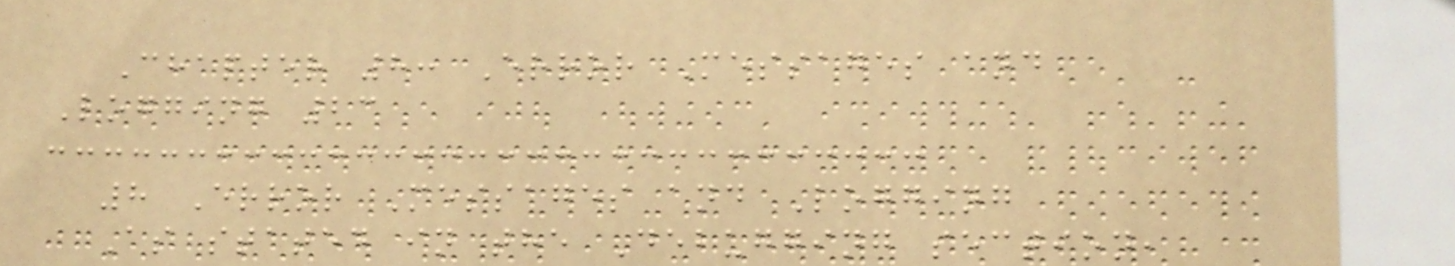Chapter 8: Error Messages and
Logging 23
8 Error Messages and Logging
As stated in the Debugging section,
